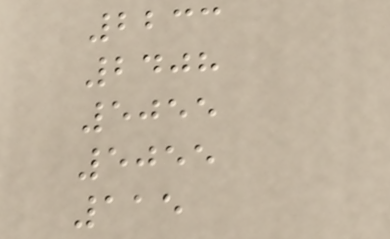2233
2408
5055
5055
115
